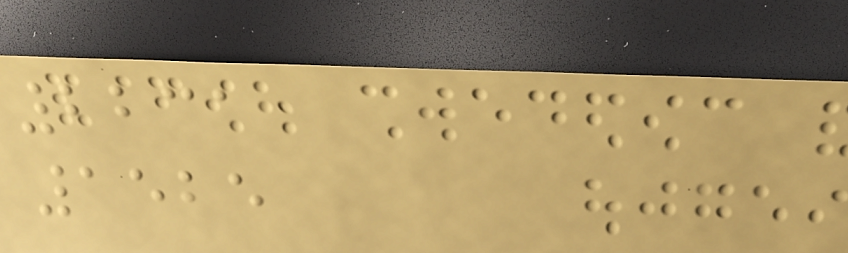2231
1525
